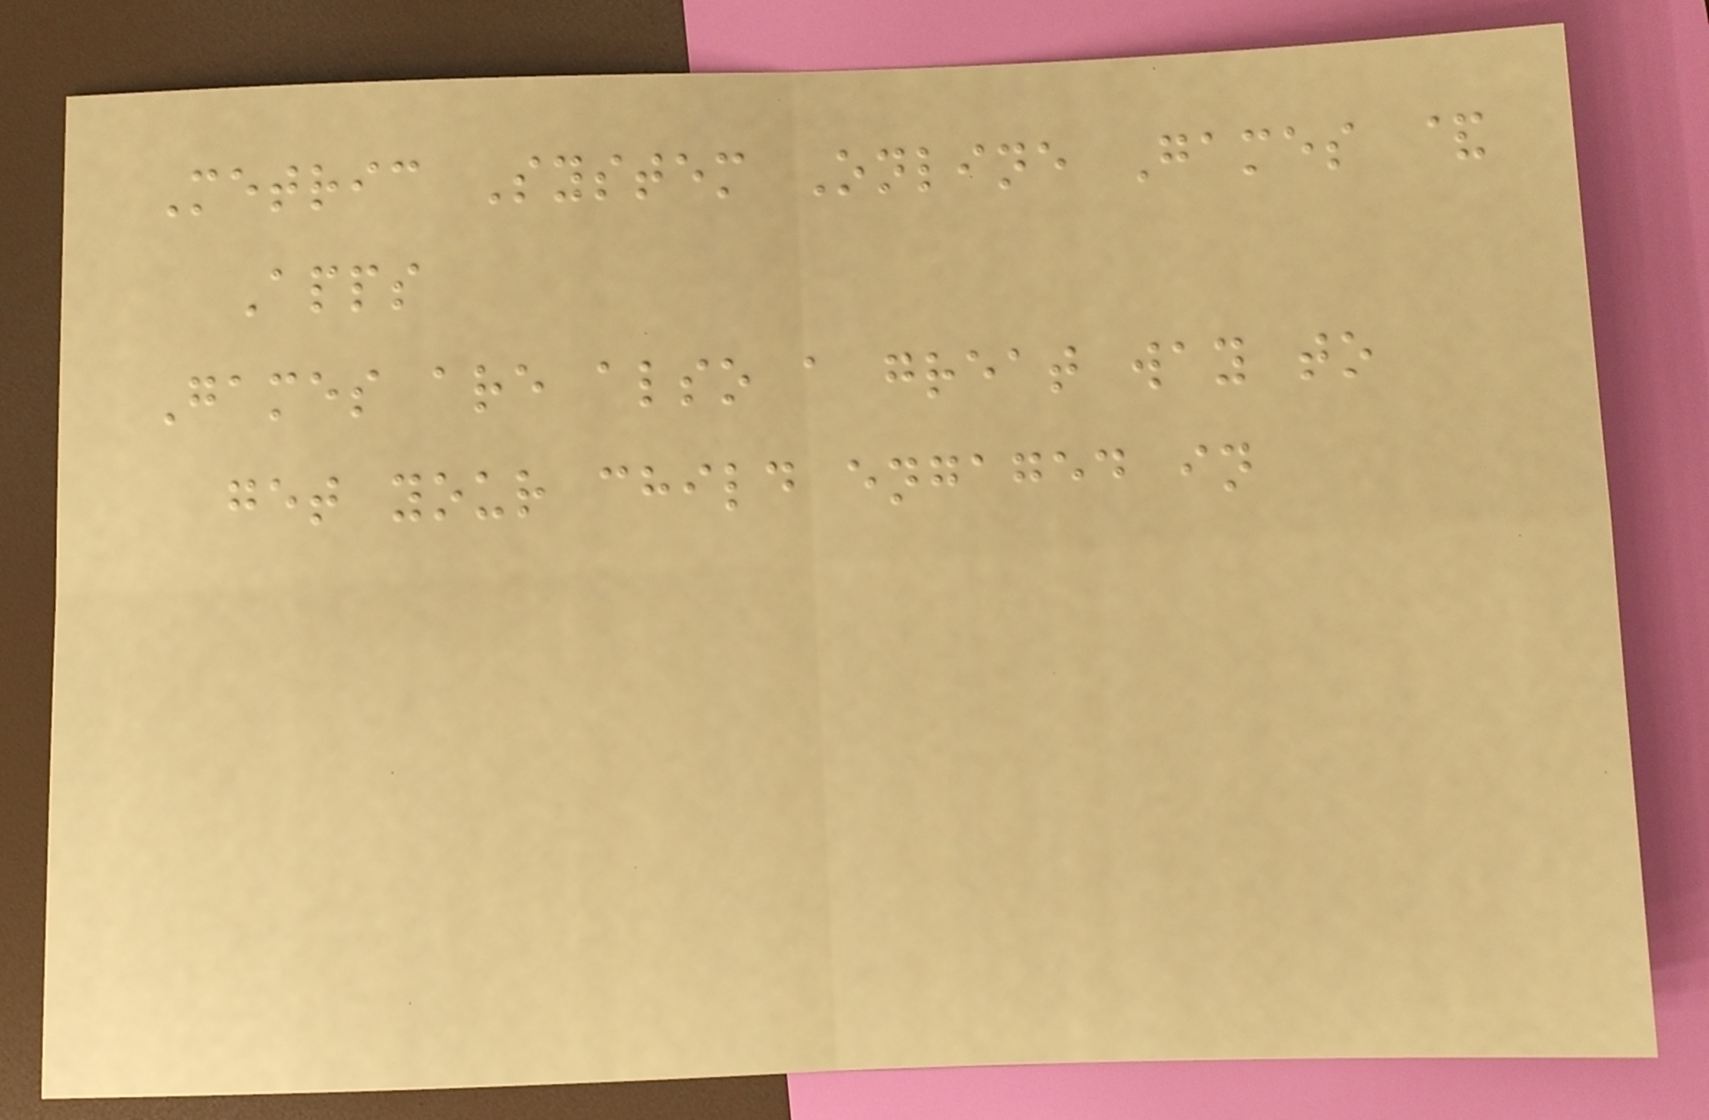Metric System Online Games &
Apps
Games are also a great way to
get your child engaged in
